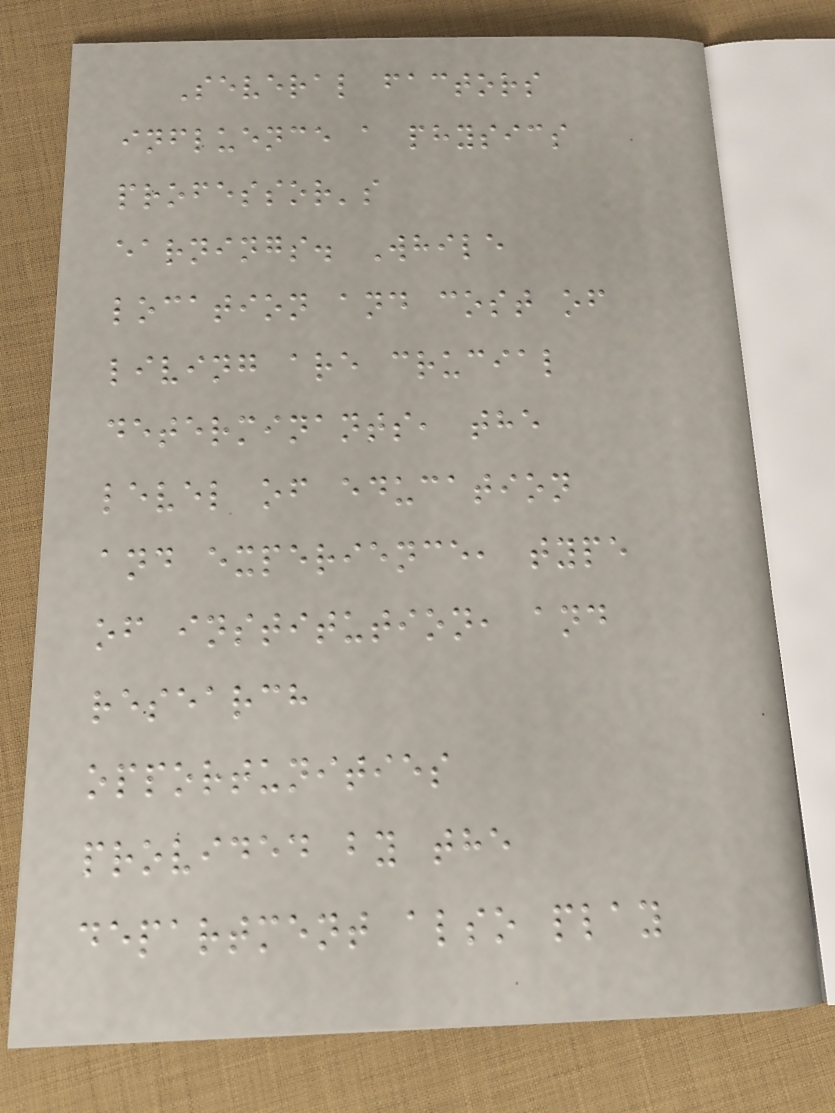Several factors
influence a physics
professor's
earnings. While
location and cost of
living are crucial
determinants, the
level of education
and experience, type
of institution, and
research
opportunities
provided by the
department also play
